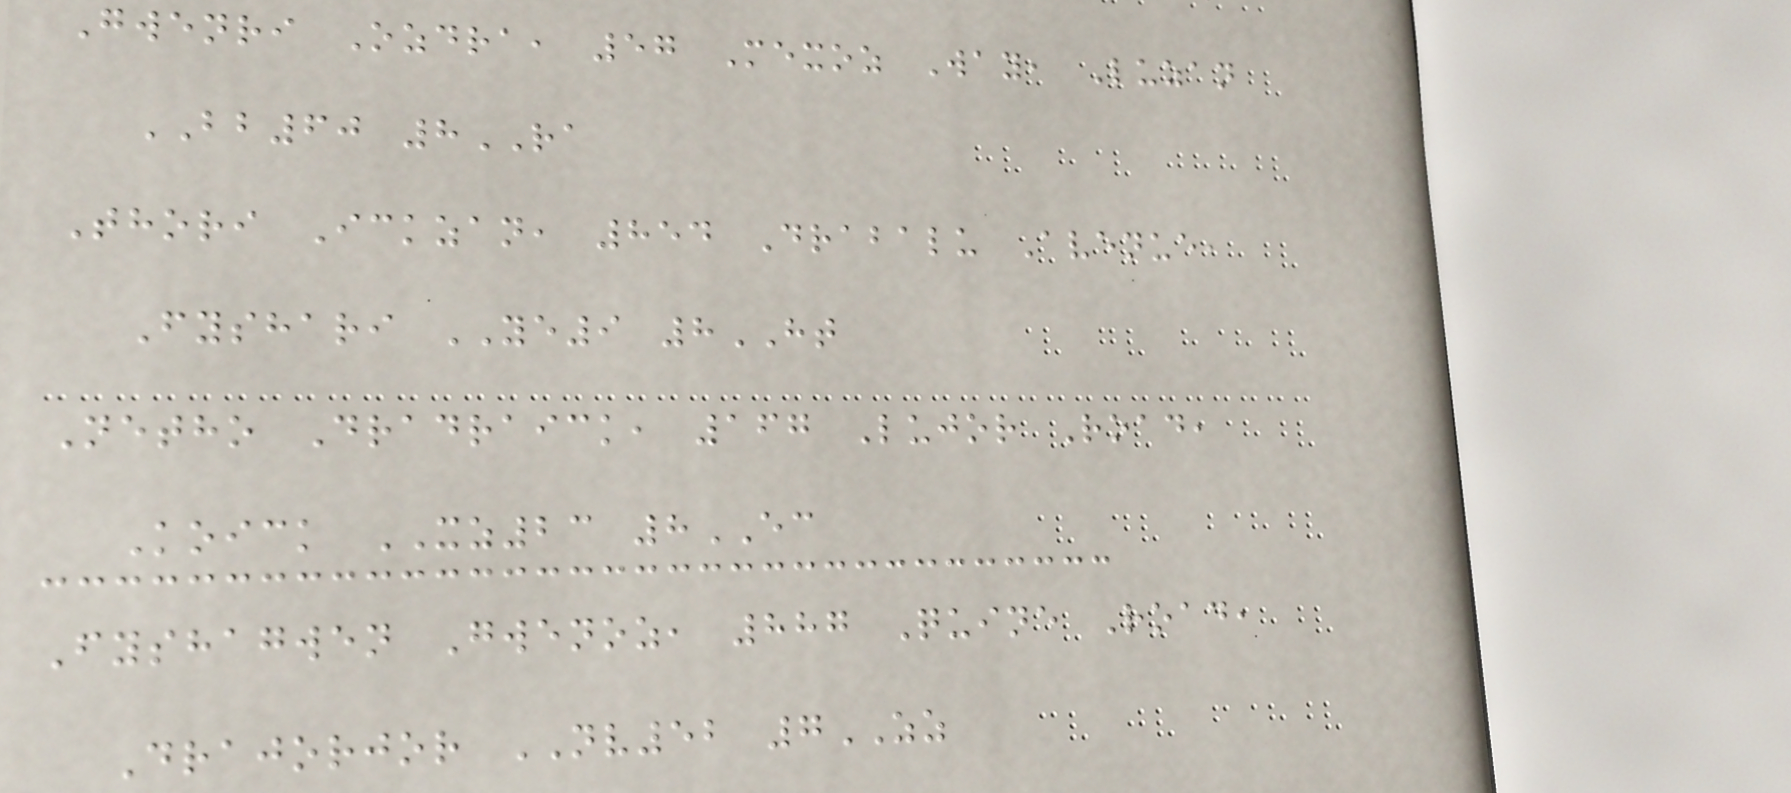Gwenri Ozdra, 57 Mexoz Way, Luzan
BB60 8RA
Thori Ickzan, 854 Drabalu Avenue,
Fyshari YE9 8HT
Netho Dradraick, 167 Lujor Road,
Koick XZ23 8EC
Fyshagwen Gwenoz, 887 Quine Road,
Drajorjor NV52 7ZZ
